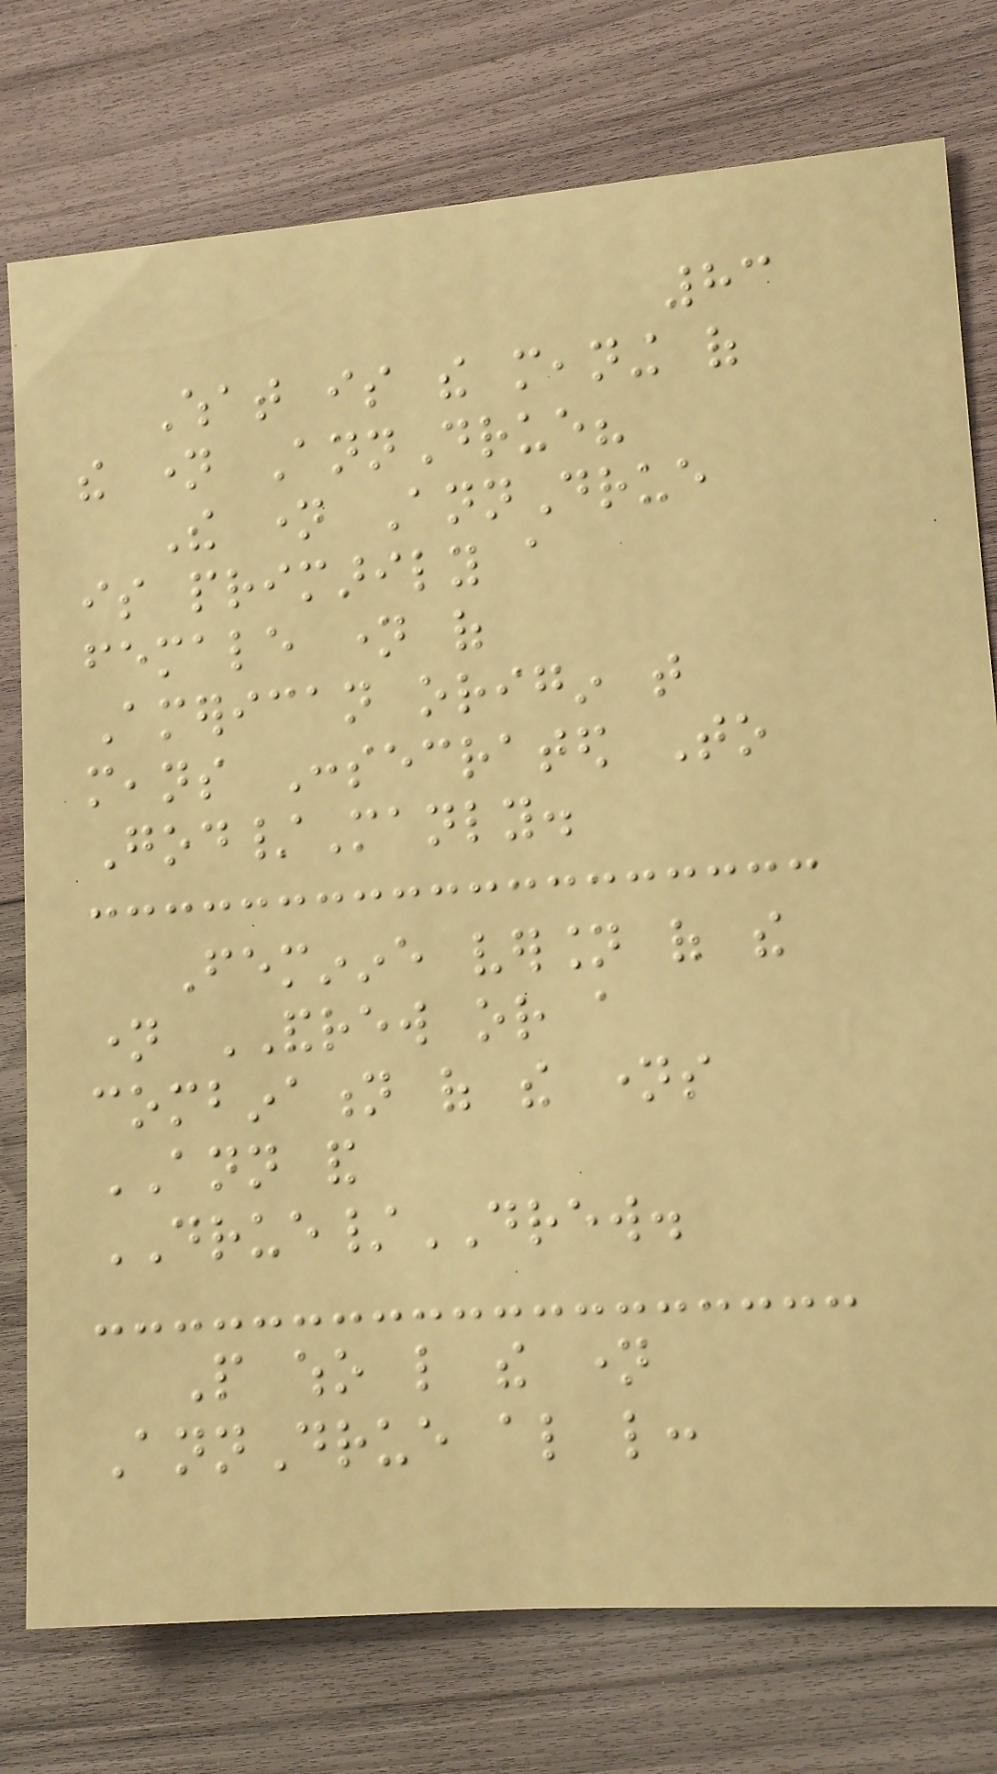83
What is the meaning of
the name AnnDrue?
The name AnnDrue
is primarily a
female name of
American origin that
means Consecrated To
God/Manly.
Feminine version of the
name ANDREW or a
combination of the names
ANN and
DRUE/DREW.
People who like the name
AnnDrue also like:
